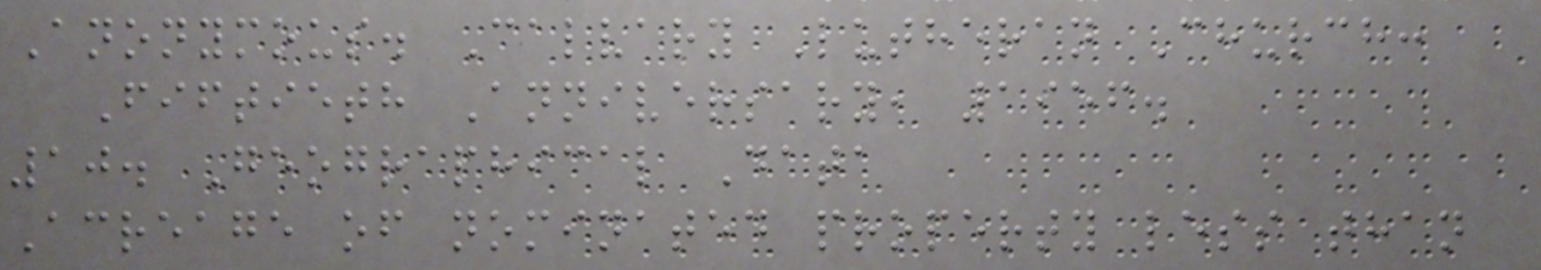Anonymous. Calvary Lutheran Church:
Fiftieth Anniversary, 1956.
10. Geographical Data
Acreage of nominated property less than
